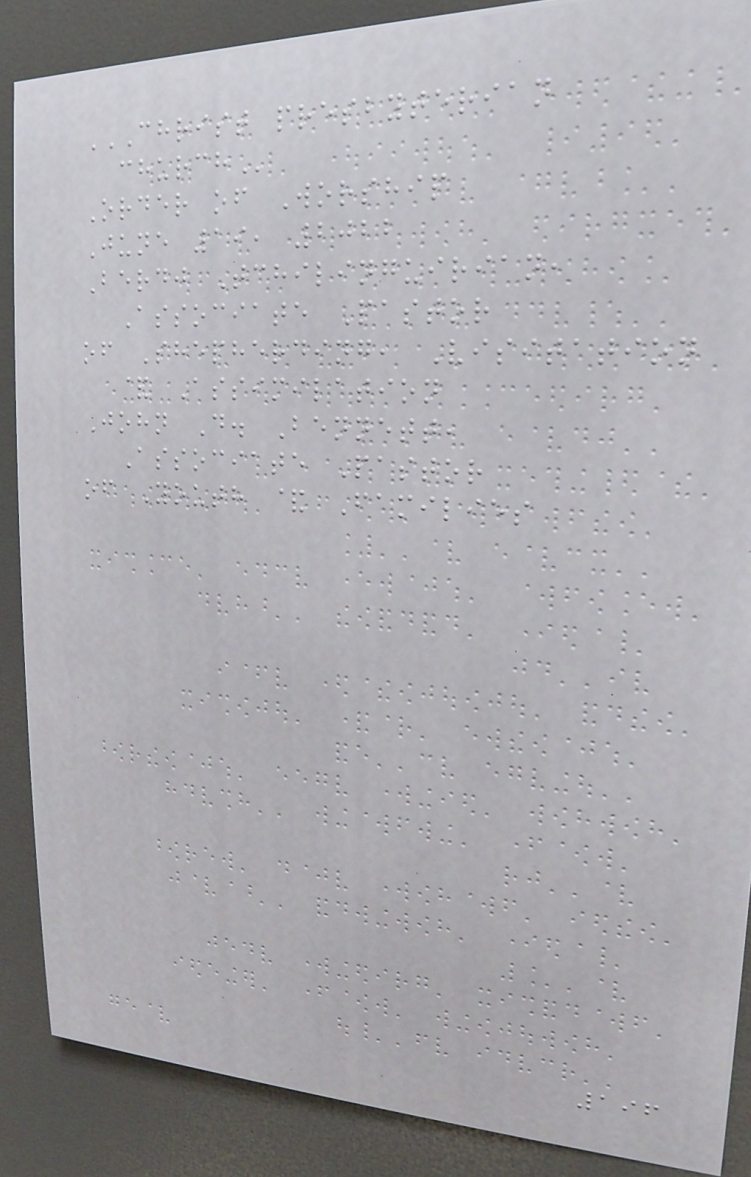CHRIST PRESBYTERIAN
CHURCH
Order of Worship
June 19, 2022
Berdj Tchilinguirian,
Associate Pastor
of Shepherding, Visitation
& Assimilation
John D. Bennett,
Associate Pastor
of Youth & Families
196
